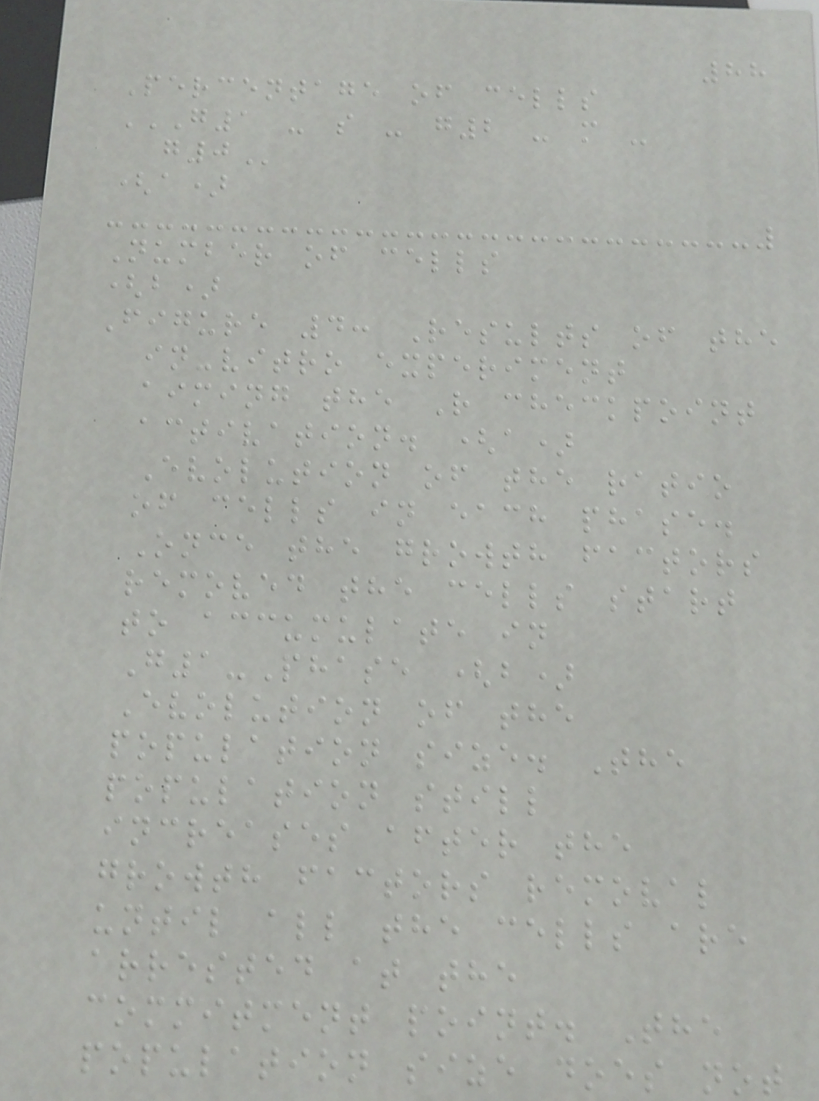88
Percentage of cells
G1 - S - G2 - M -
G0
(a)
Number of cells
(b)
Figure 4: Results of the
in-vitro experiment
aiming the R checkpoint
activation. (a)
Evolution of the ratio
of cells in each phase.
Once the growth factors
removed the cells start
to accumulate in
G1-Phase (b)
Evolution of the
population size. The
population still
increases after the
growth factors removal
until all the cells are
arrested at the
commitment point. The
population size does not
